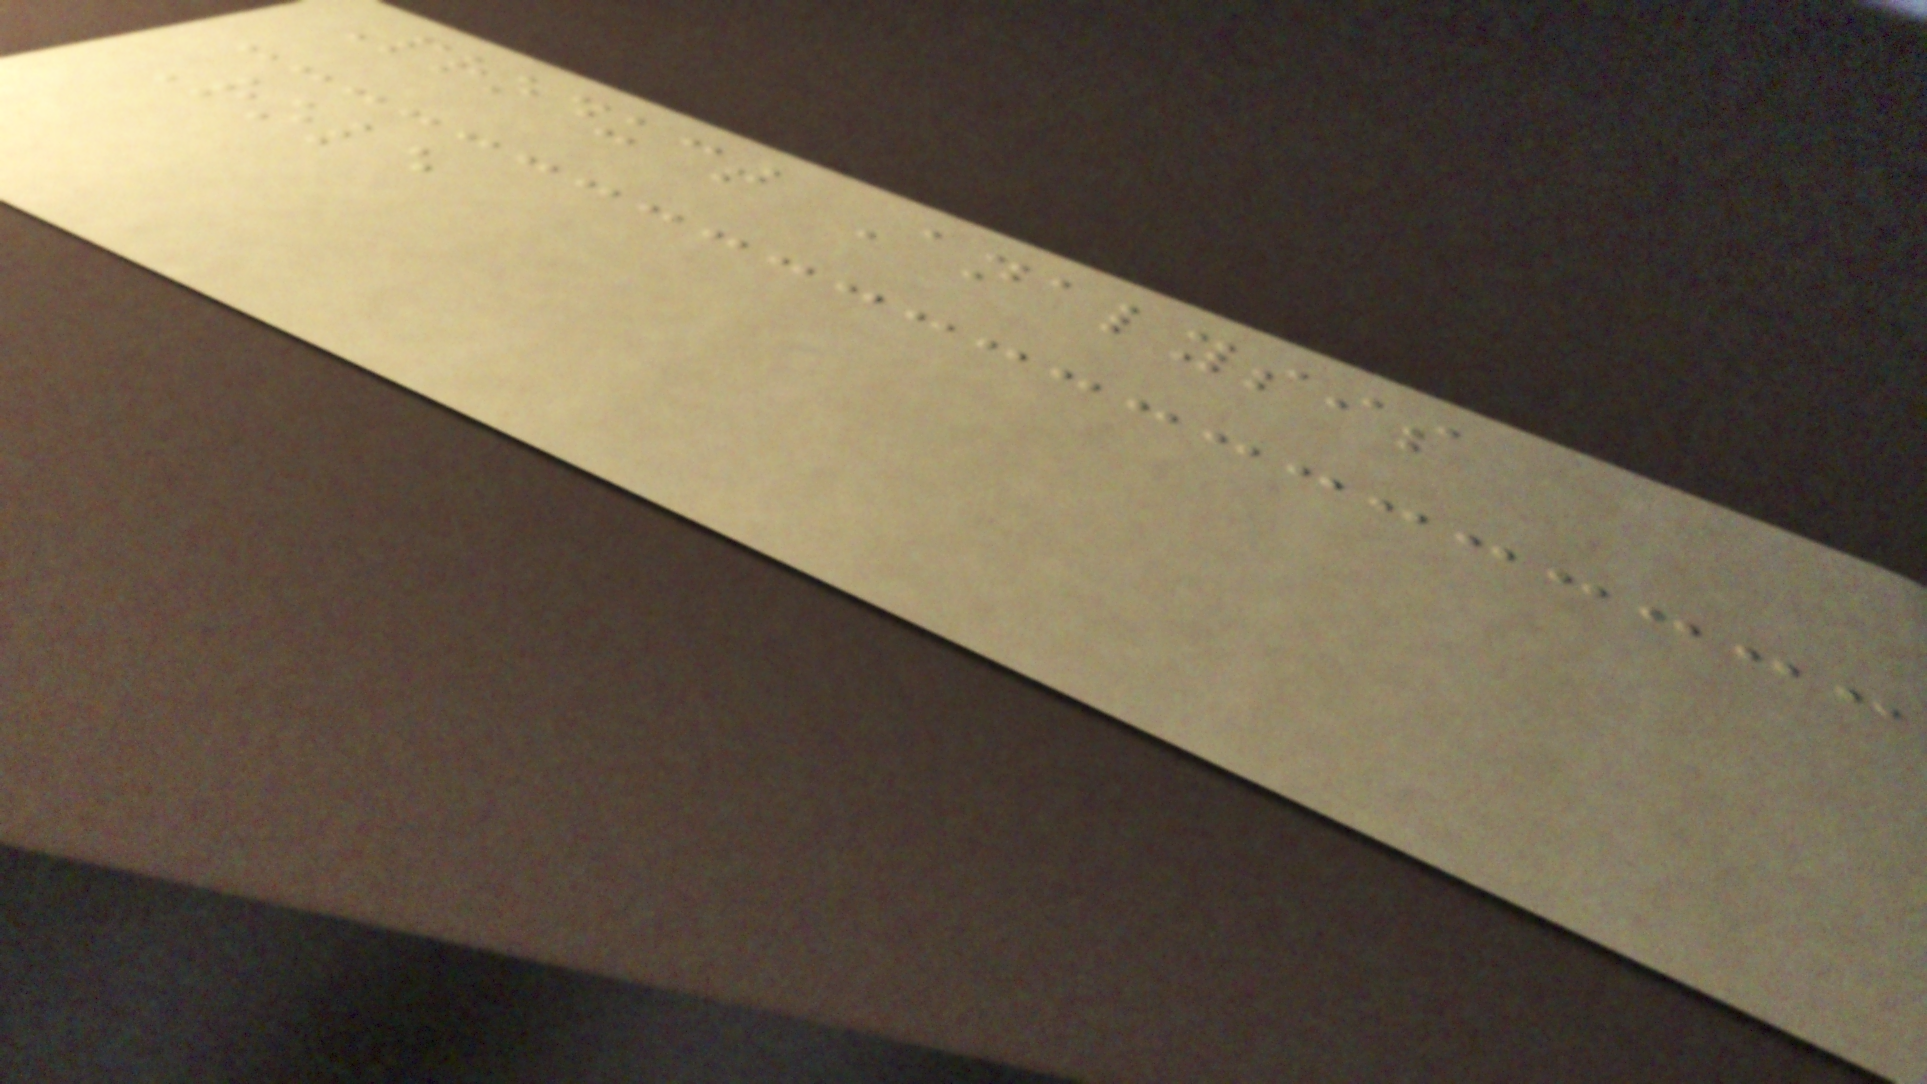Product Analysis
Role
